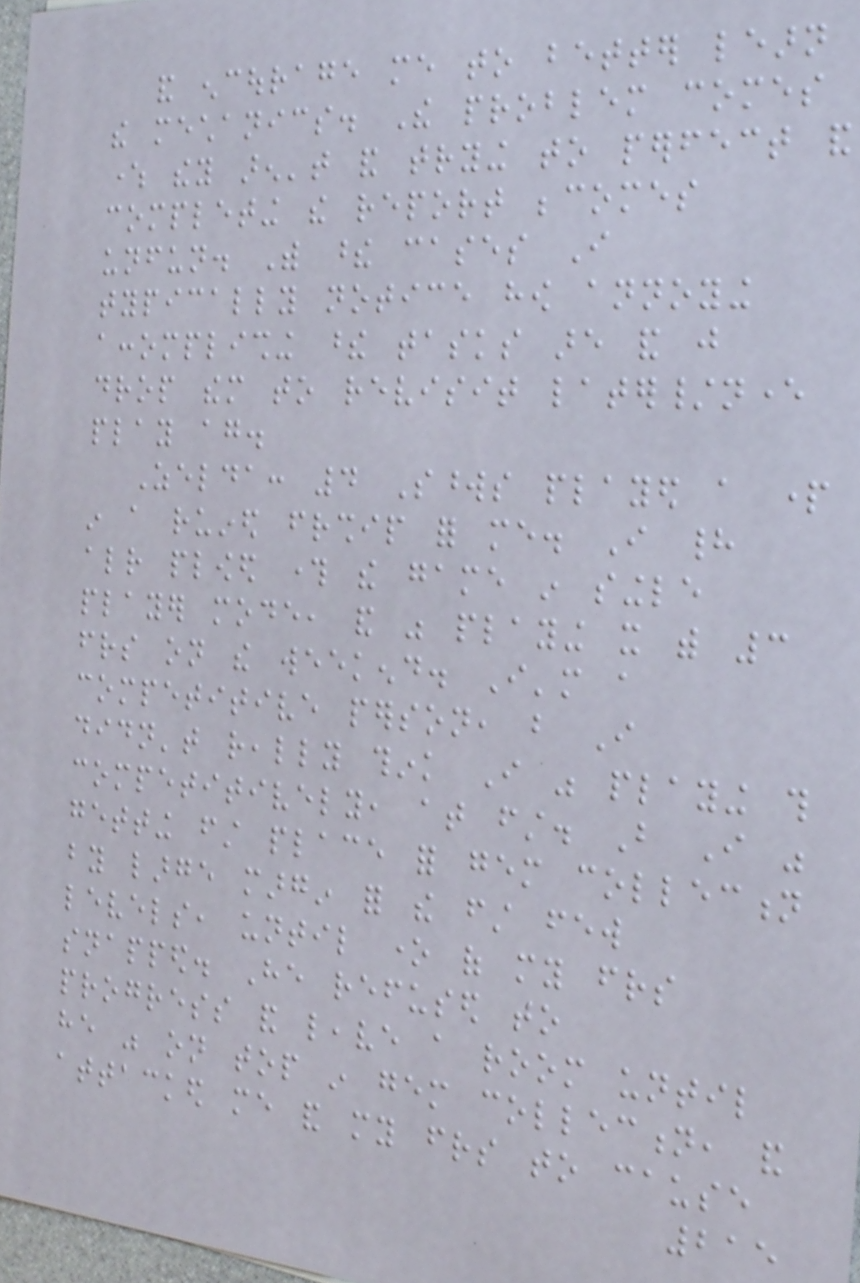and encourage me to better learn
the mechanics. The problem comes
where they aren't and trying to perfect and
completing the report becomes
unfun. With these cases I
typically notice how annoying
accomplishing these tasks are and just
drop them to revisit later/never
play again.
Zelda: 4 Swords played a part
in a ruined friendship for me. I had
already plowed through the game in single
player mode, and was playing it with 3
friends on the weekend. I'm a
competitive person, but I
didn't really think I was playing this
competitively, at first. But I was
getting first place for gem collection
by large margin for the first few
levels, until one of my friends
snapped. He refused to
progress and leave a room until
he was on top in gem collection, and
attacked me and my friends to cause
215
